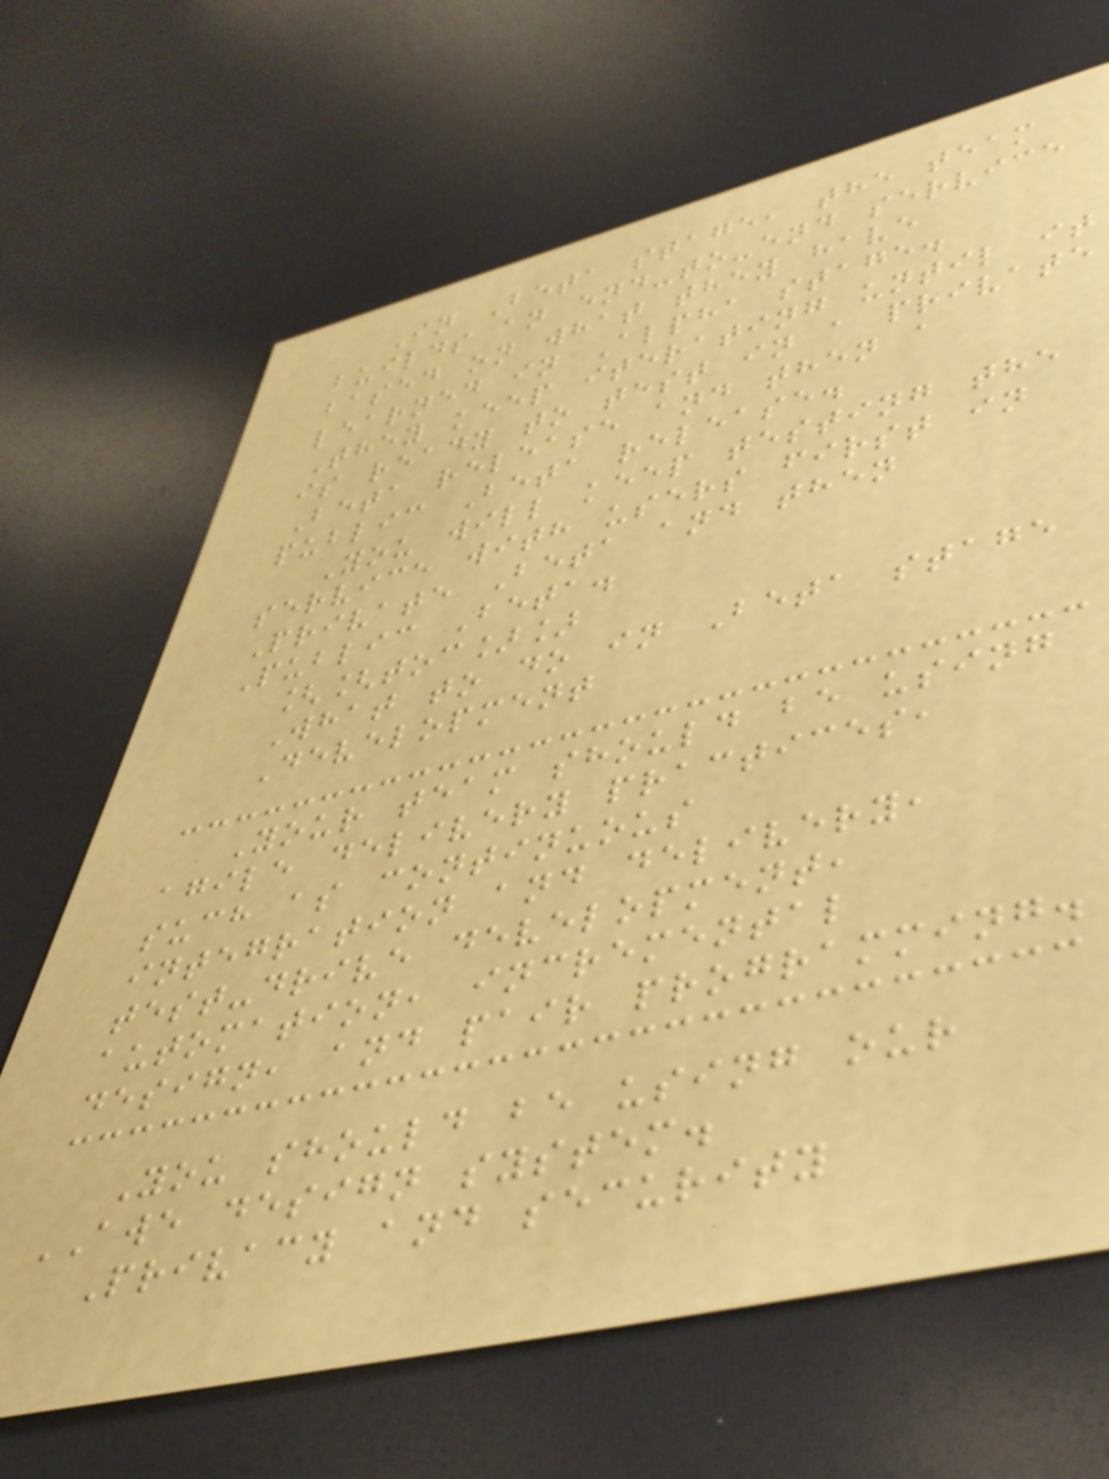In Beta stage, the team
builds an end-to-end service
based on what they have
learned in Alpha stage.
They keep iterating until it
is ready to test in a private
Beta release and then a
public Beta release.
You will keep testing the
service with users first in
Private Beta and then
Public Beta.
[[toc]]
What to do in Beta stage
Development
Your team should be using
agile delivery practices,
such as continuous
integration and delivery,
test-drive development,
automation, incremental
design, and pair programming.
You should be using our
AWE design system.
Privacy and security
